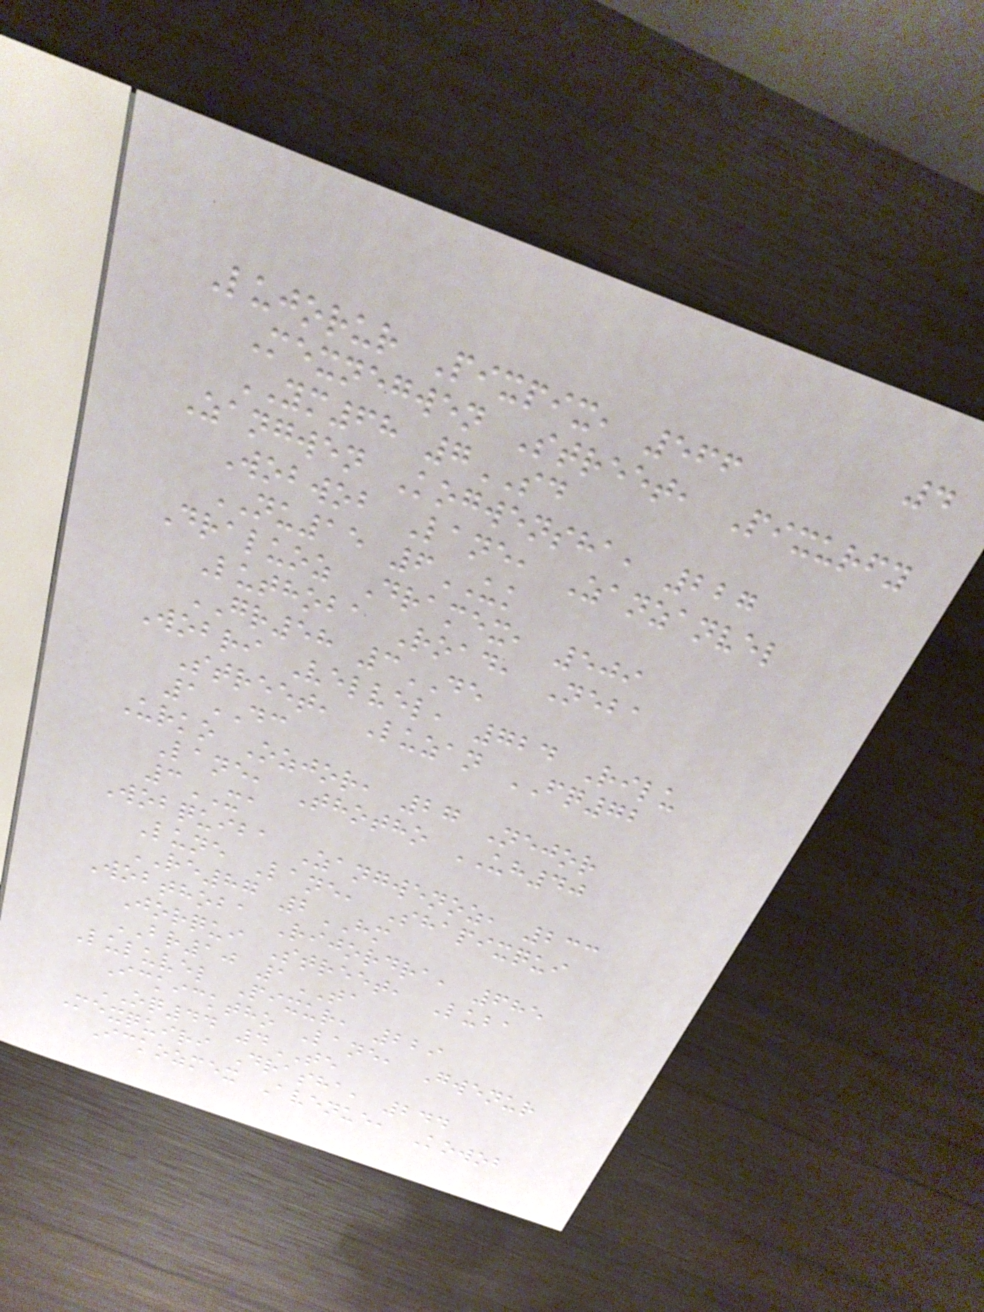4
Lujorur Pixpix, 566
Mexnegwen Street, Pixurfy
YM68 7SD
Zangwen Kogwensha, 227
Wobwob Lane, Zanzanvel
NU15 6UK
Draluoz Dramex, 509
Luthoba Road, Neba
GR58 3DE
Wobri Velvel, 724 Rilu
Street, Luzan FQ72
1DC
Urko Ozjor, 27 Nejor
Lane, Thotho UH40
3XA
Wobquiba Zangwenoz, 233
Lune Lane, Shapixqui
RE87 2HM
Wobthoba Rijordra, 685
Jorqui Street, Luba
BR10 1TA
Luluvel Pixur, 229
Ickicktho Lane, Gwenur
OQ44 4TE
Mexquiri Drasha, 244
Ickozmex Avenue, Kowob
